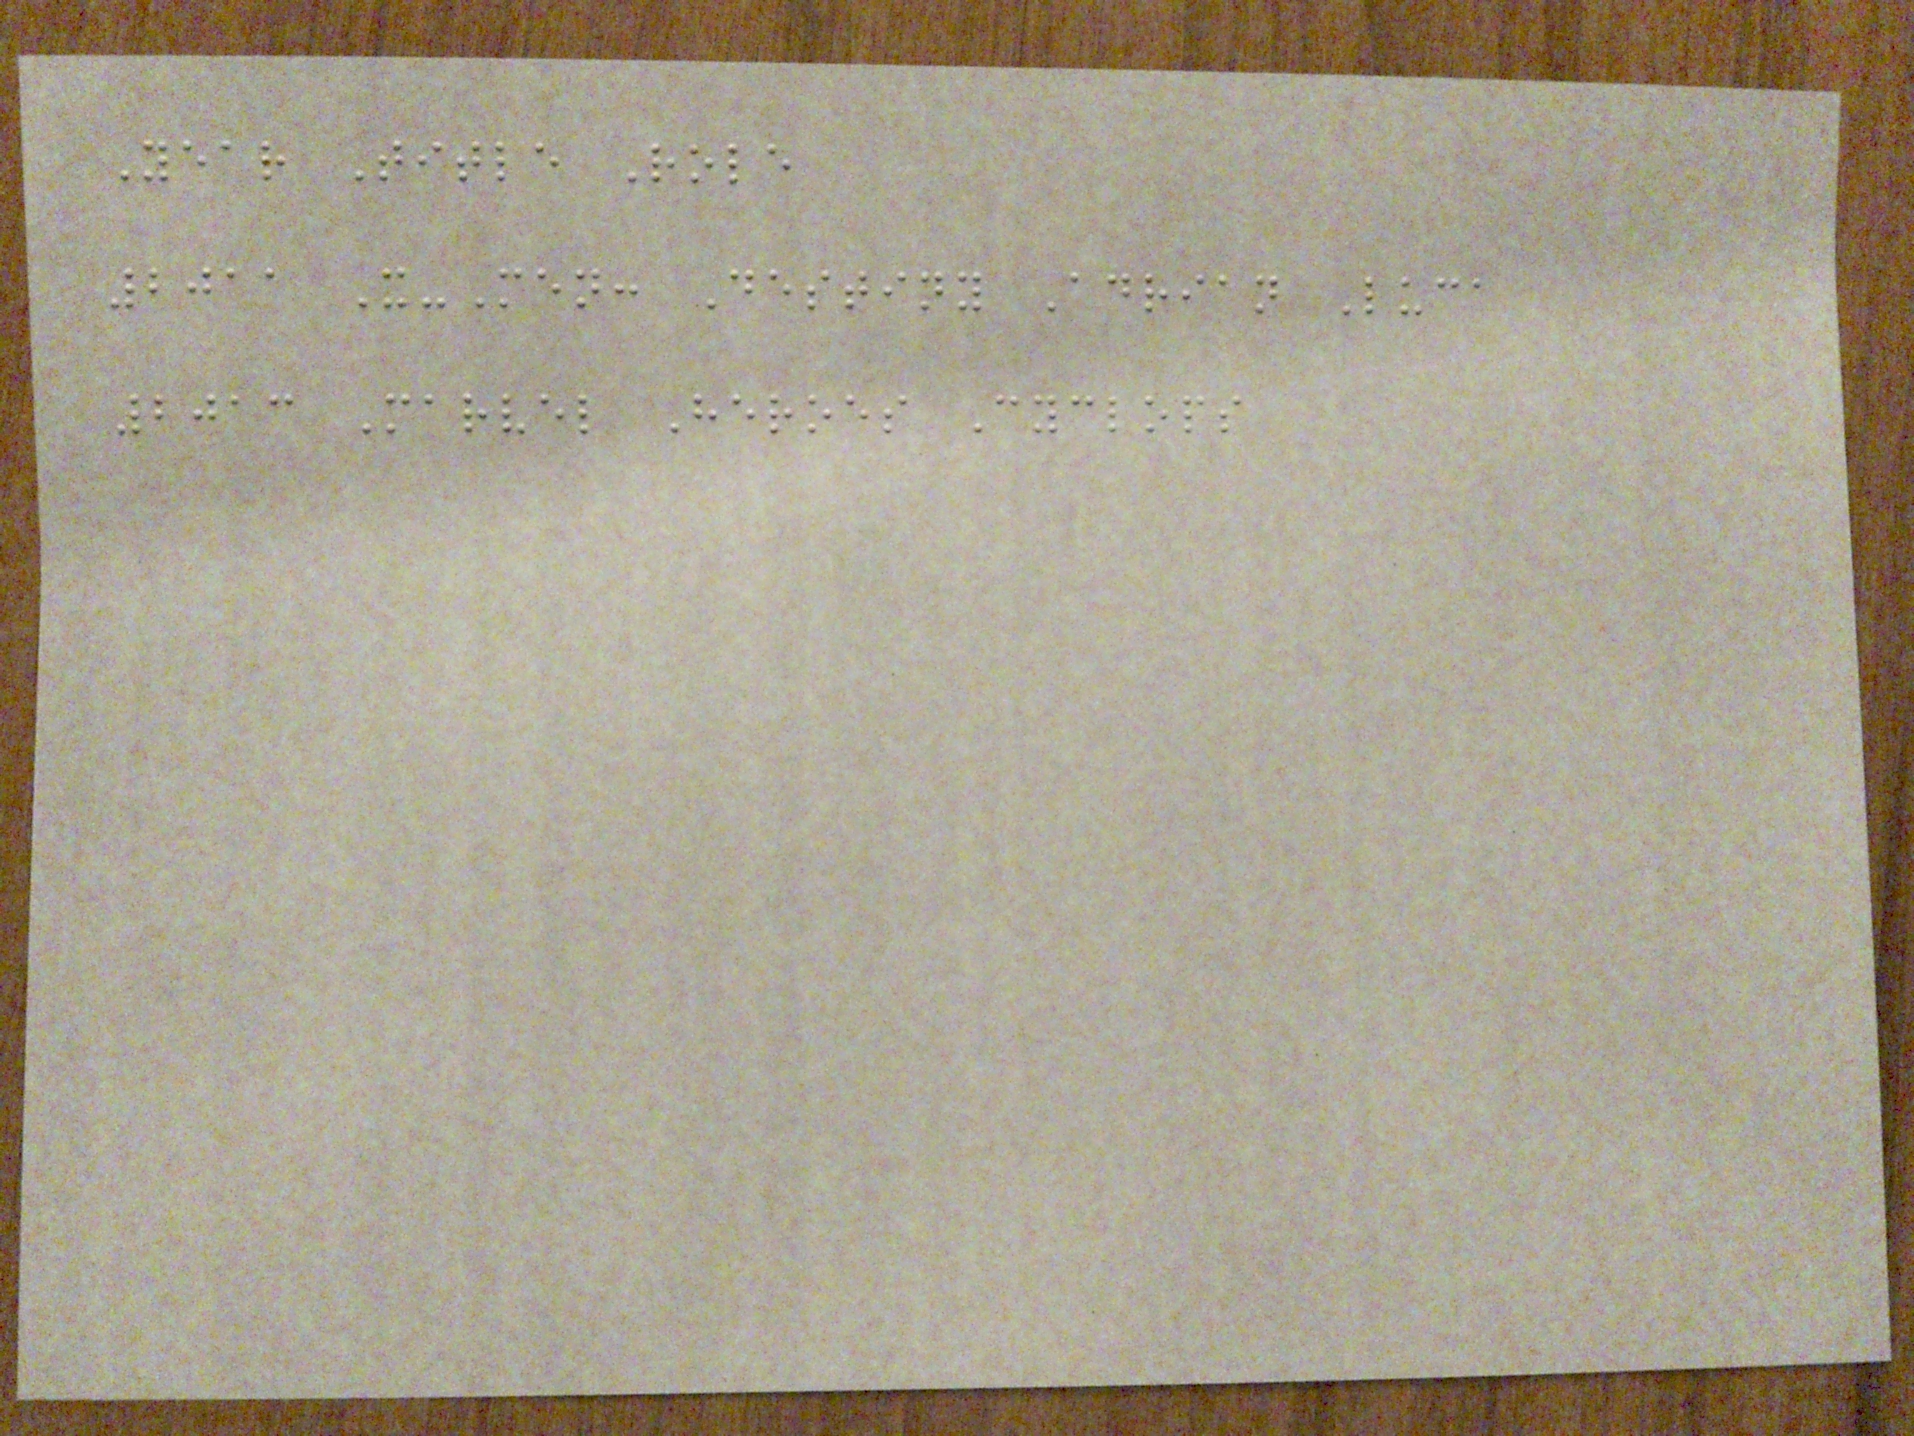Year Title Role
2011 X-Men: Destiny Adrian Luca
2013 Marvel Heroes Cyclops
